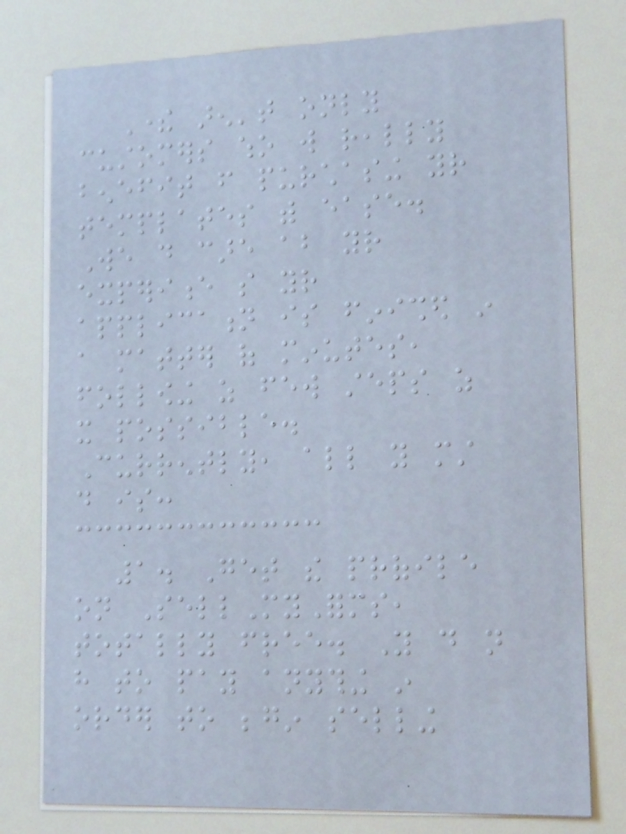There aren't only
customers who will really
benefit from purchasing your
templates with ease.
We do care about your
experience so your
application is finished in
a matter of minutes,
following as few steps as
it possible.
Currently, all you must
do is:
1. Get the profile
on SellMyForms,
totally free. You do not
have to pay anything in
order to begin selling
